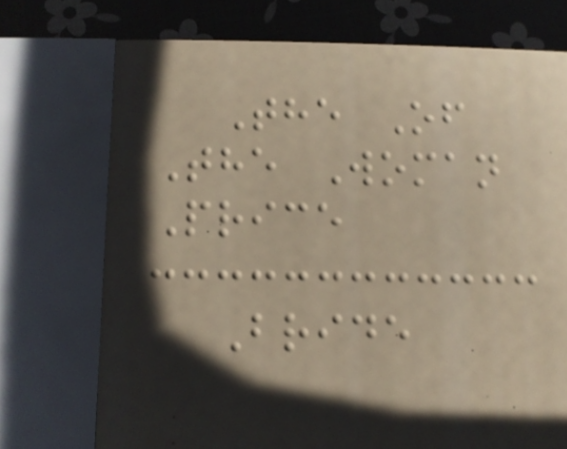The Of
The Woman
Price
Bride
